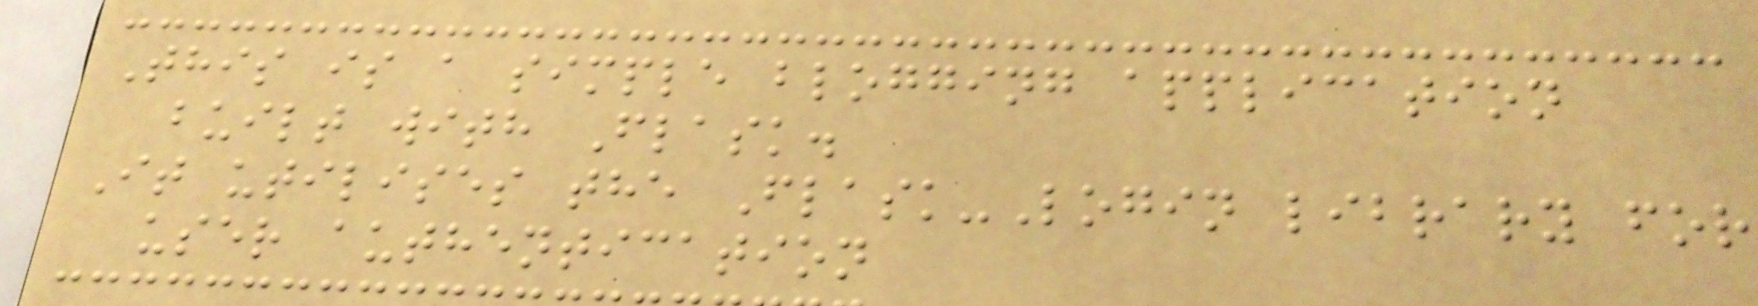This is a simple blogging application
built with Flask.
It utilises the Flask-Login library for
user authentication
